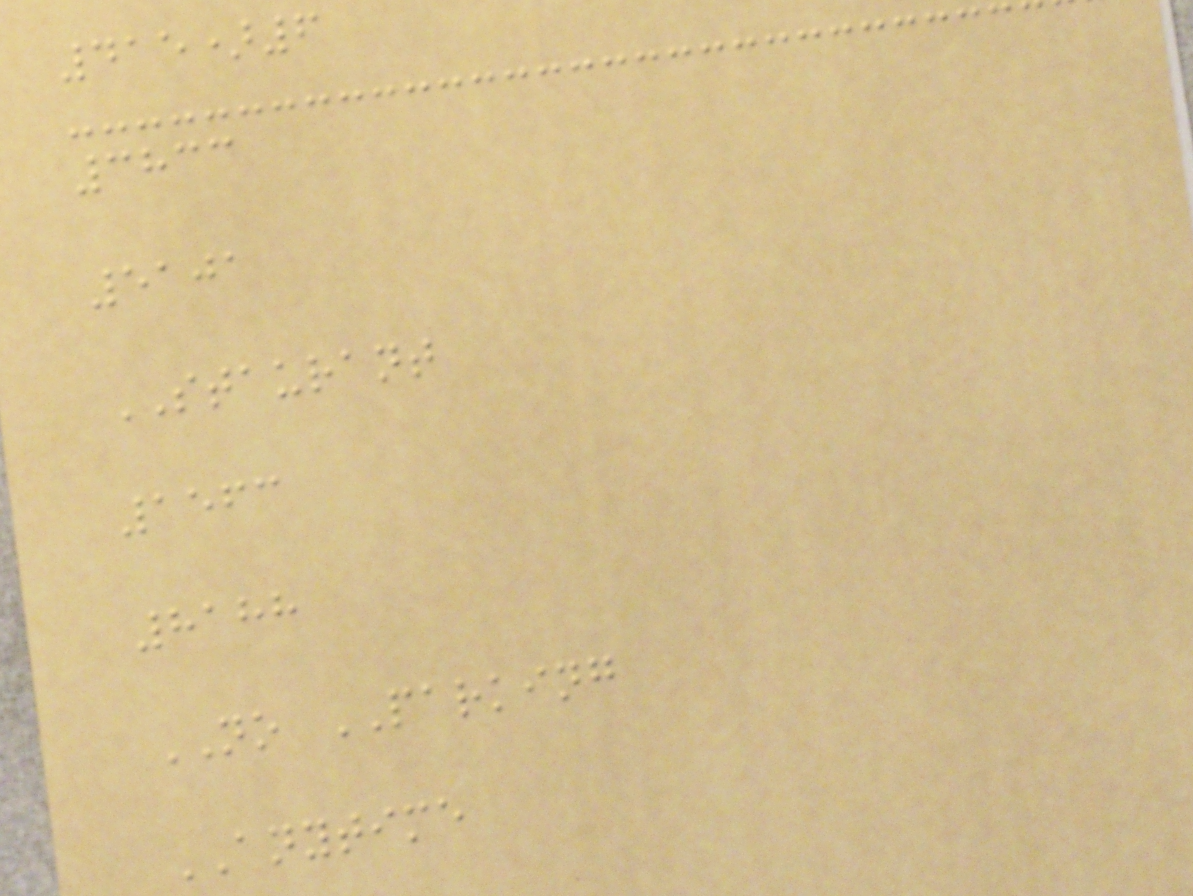415)6
3833
5101
STAURANT
1563
8188
NO PARKING
ANYTIME
